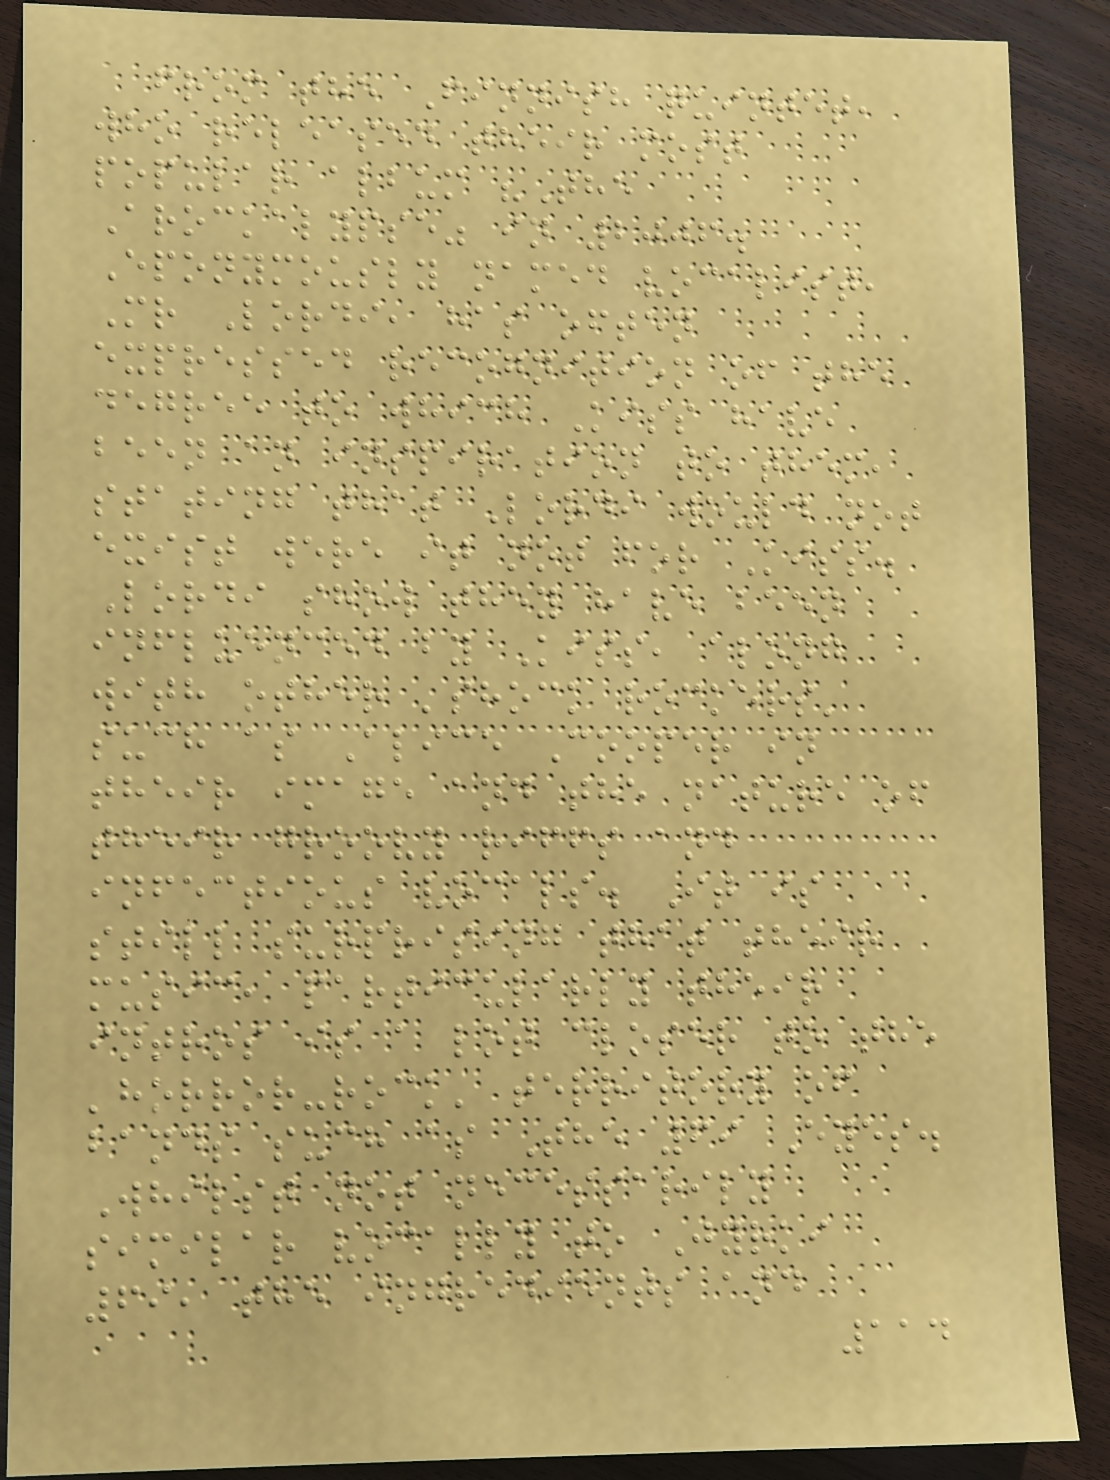from the Finnish quintet,
who released their most
popular album "The
Arockalypse" in 2006.
Eponymously named vocalist,
Mr Lordi, has often
expressed recognition of the
degree to which Kiss have
been an inspiration to them,
stating that Lordi would not
exist were it not for Kiss.
Lordi show they have been
influenced by Kiss, along
with other 'shock rockers'
such as Alice Cooper in
their image and the nature of
their groovy riffs and
infectious vocals. It is
still surprising that their
music, particularly their
intros is a lot closer to the
'horror-rock' territory of
bands such as The 69 Eyes.
Whilst not necessarily
similar vocally to Jyrki
69, the ingredients and
114
